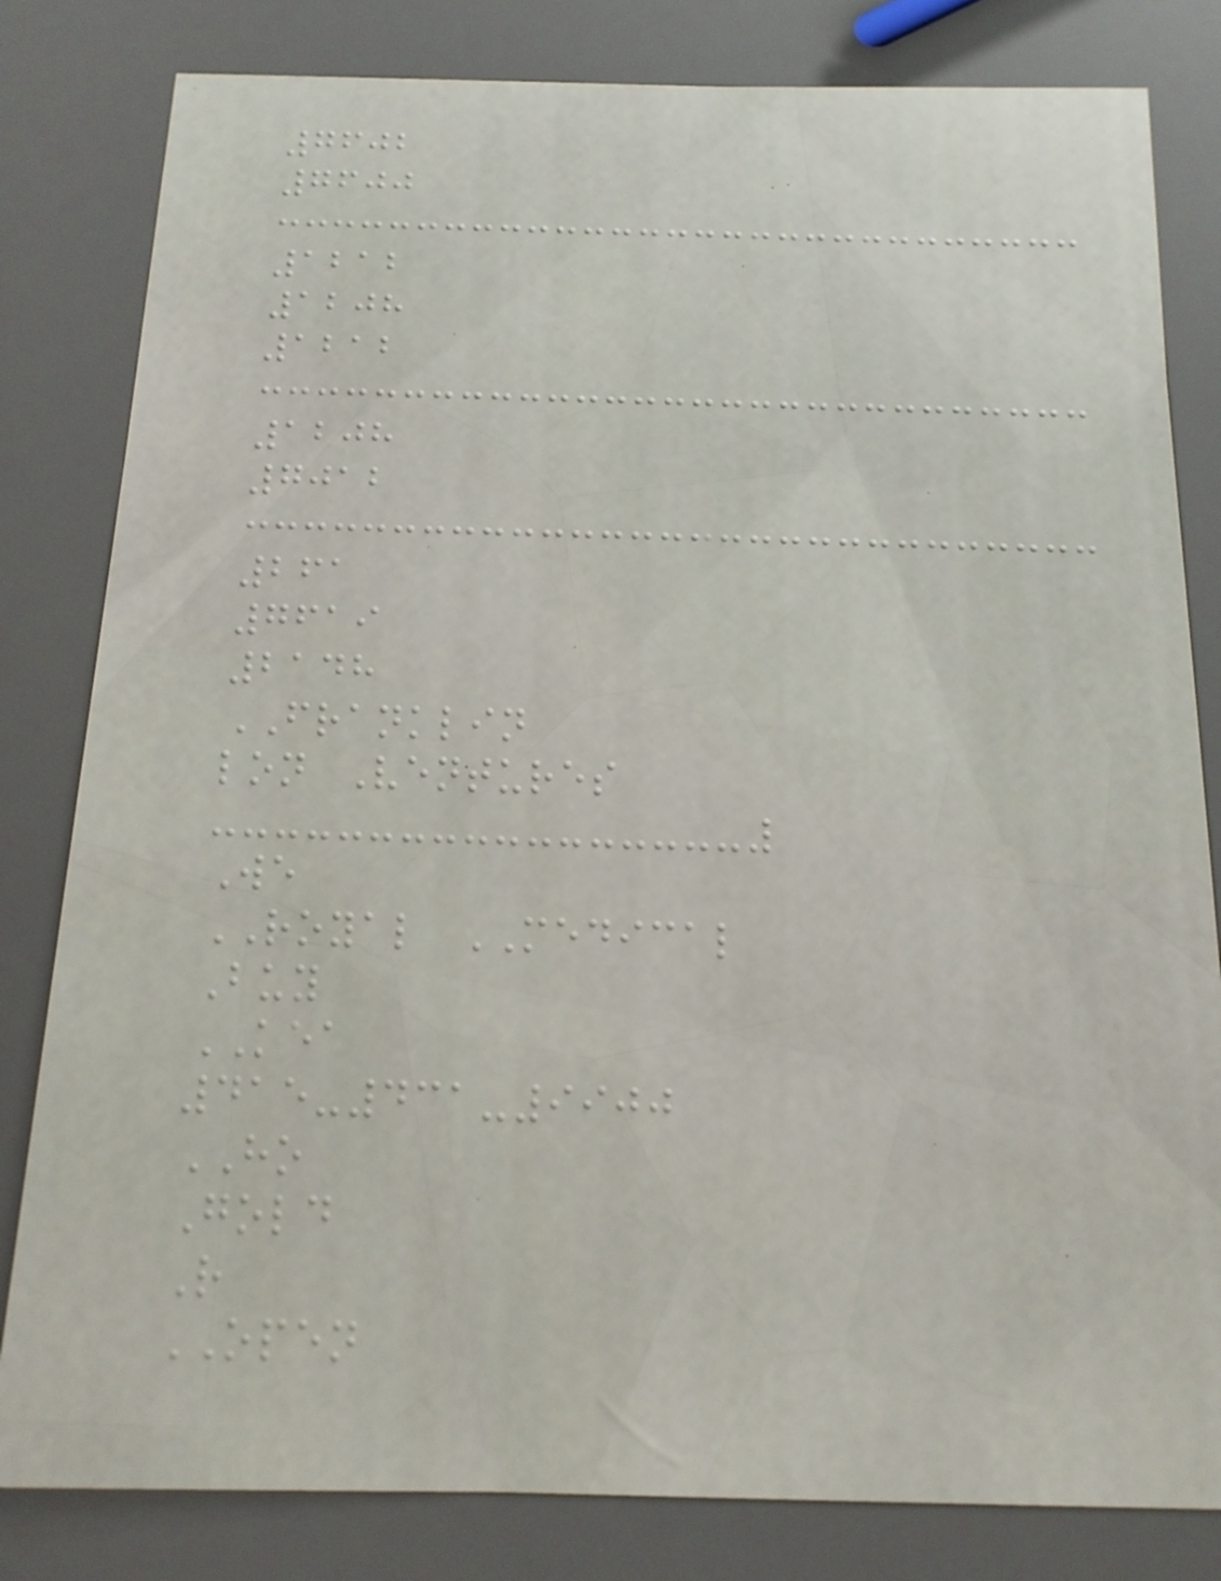7602
7600
1212
1208
1212
1208
7012
261
7619
2148
FRANKLIN
lon Ventures
We
ROYAL MEDICAL
Buy
KEA
415-431-9900
HO
Gold
R
OPEN
